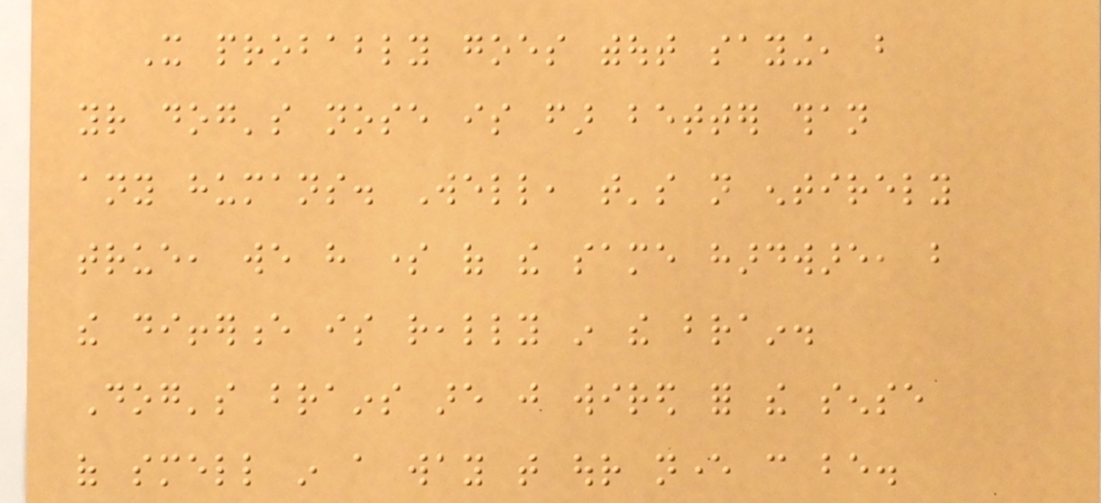It probably goes without saying, but
your dog's nose is far better than
any humans. Well, that's not entirely
true, we have some of the same hardware, but
the difference is really in the brain.
Dog's brains are just wired for the sense
of smell in a way that our never can be.
